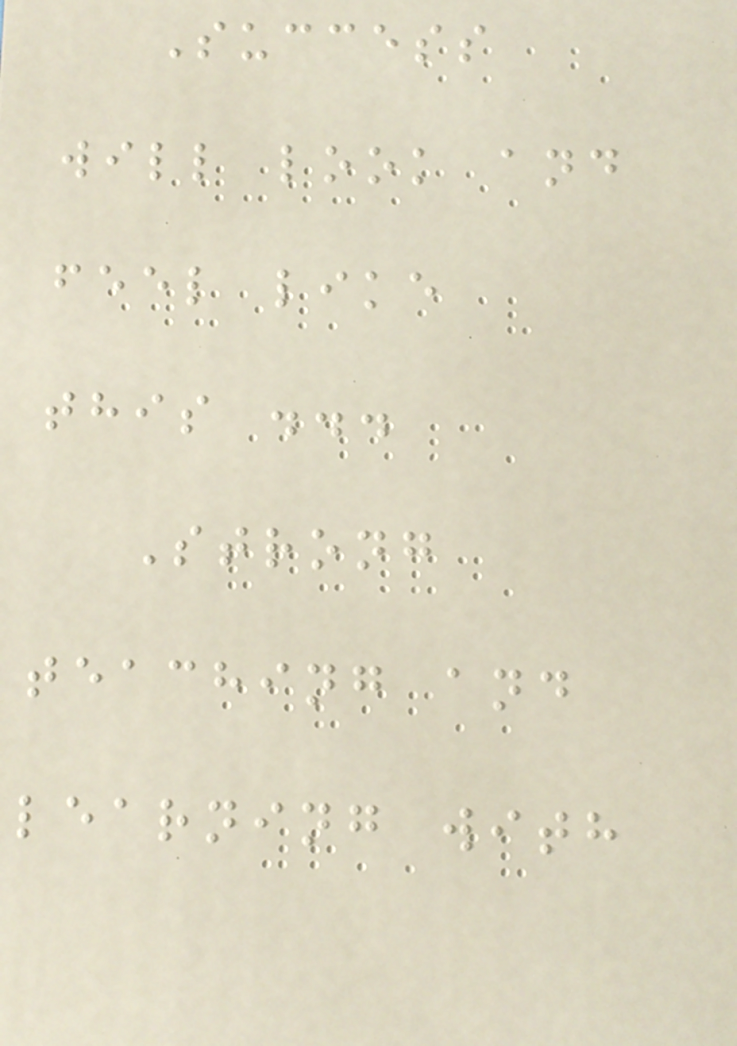Success
will look and
feel like
this ...
Strong
teaching and
learning with
